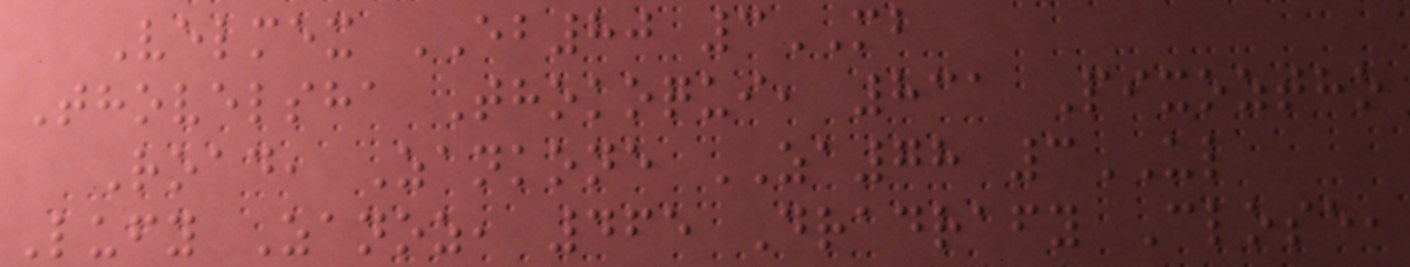Velmex EB80 3MB
Thovelsha Thokoqui, 831 Pixoztho
Road, Zankone ZA78 3UL
Lufy Zanoz, 465 Dradrafy Close,
